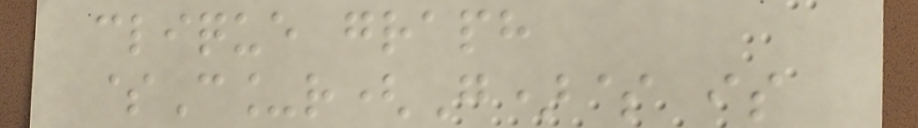clique graph
$C_r(G)$ is
